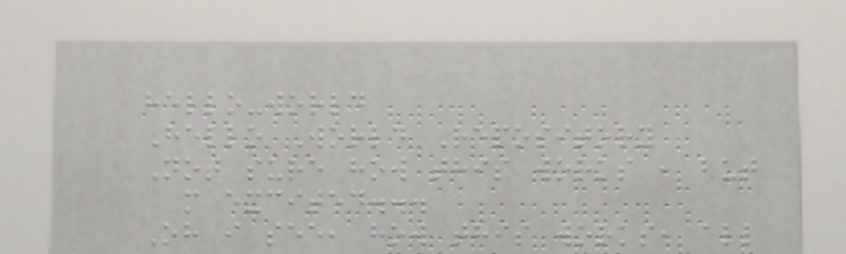hello-world
Hello World Repository
Not sure how this works , but
m excited...
Oh i see, how this works, all
